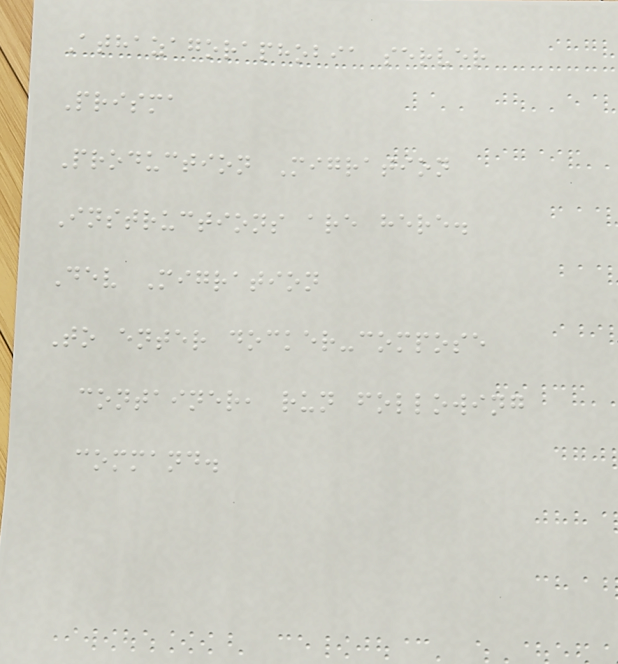Athazagoraphobia server
Prisma
Production Migration
Instructions are here.
Dev Migration
To enter docker-compose
container, run following
command.
